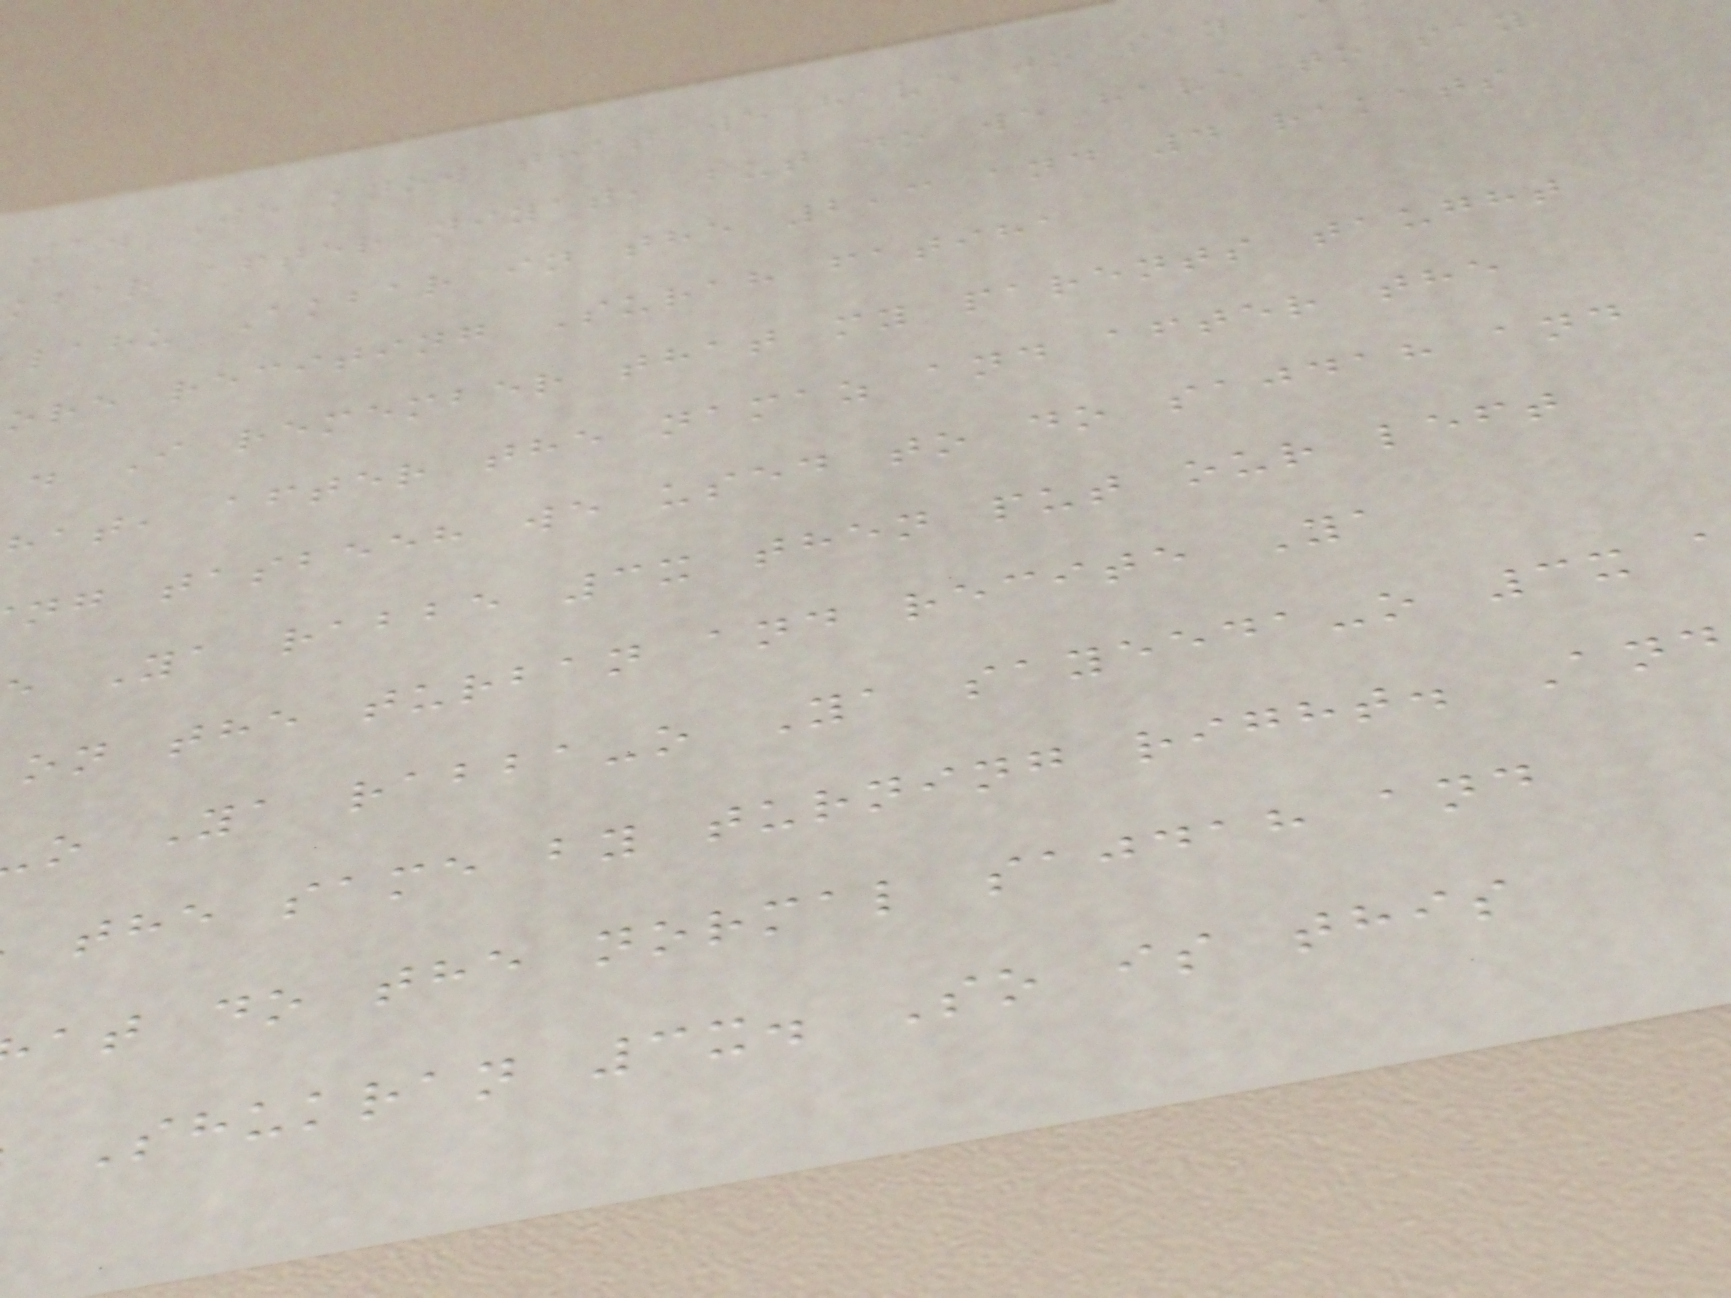1. We know that we have to say
kbar after niyat, but do we have to say
lahu Akbar in the 2,3 and 4 rakats
ore reciting Surah fatiha
. I remember that my parents taught
hat, after the namaz and after the
ng tasbeeh we used to do sajdah and
Ya rabbe 3x then put our left
on the turban and recite Ya
o Ya rabba-o Ya sayeeda-o 3x
the same by turning right. And
at do the normal sajdah and
Shukran 3x. So is this
